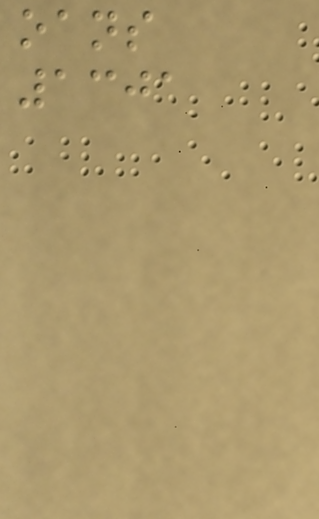oans
1301
